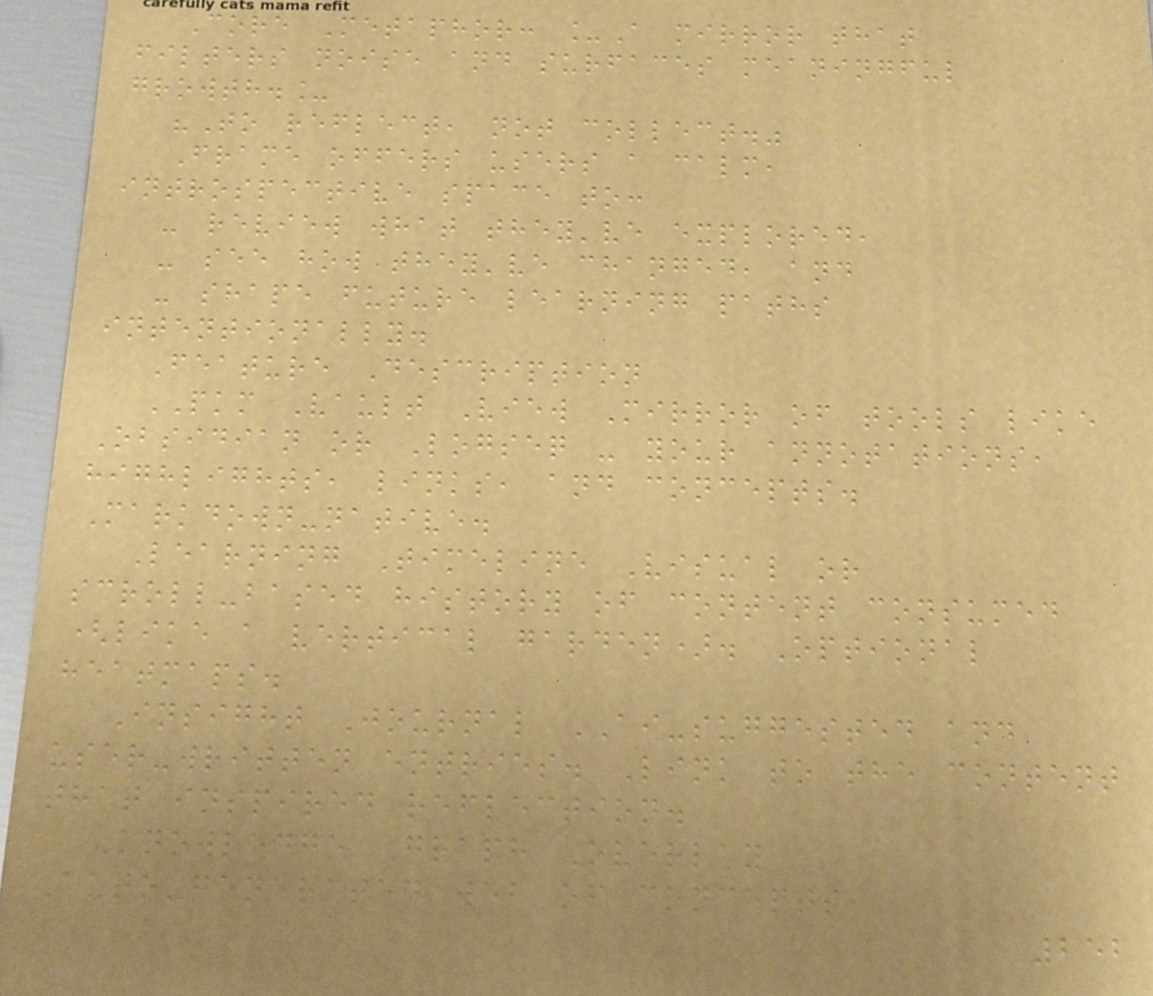Core Metaphor: _A mirror that
filters noise and surfaces meaningful
growth._
"To reflect, not collect."
Frame offers users a calm,
introspective space to:
- review what they've explored,
- see how they've changed, and
- shape future learning paths
intentionally.
Feature Description
PKM Vault View Mirror of tools like
Obsidian or Logseq - your annotations,
highlights, links, and concepts.
Markdown-native.
Learning Timeline Visual or
scroll-based history of content consumed
(like a vertical garden). Optional
heatmaps.
Insight Journal AI-suggested and
user-written entries. Link to the content
that inspired reflection.
Knowledge Graph Overlay
Auto-generated web of concepts,
252
